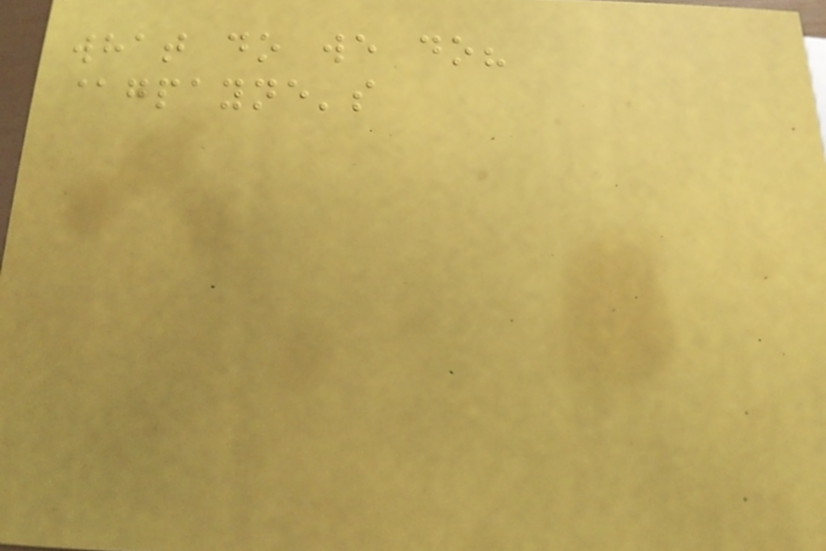what do we do?
@gpayne's
